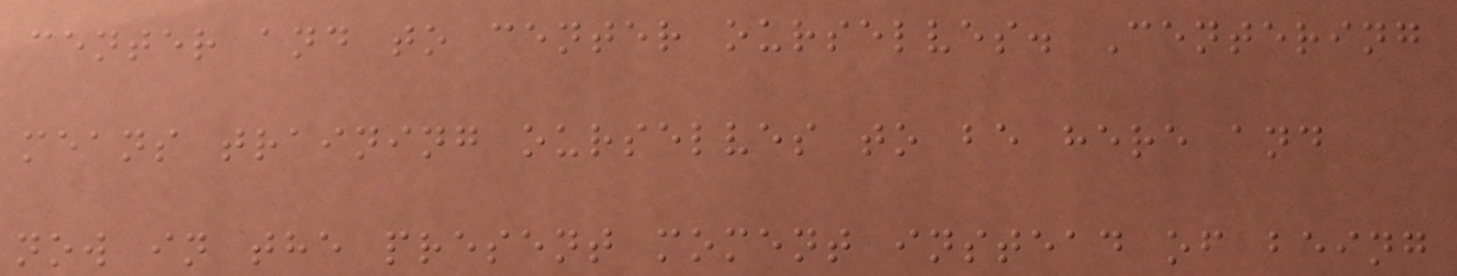center and to center ourselves. Centering
means training ourselves to be here and
now in the present moment instead of being
